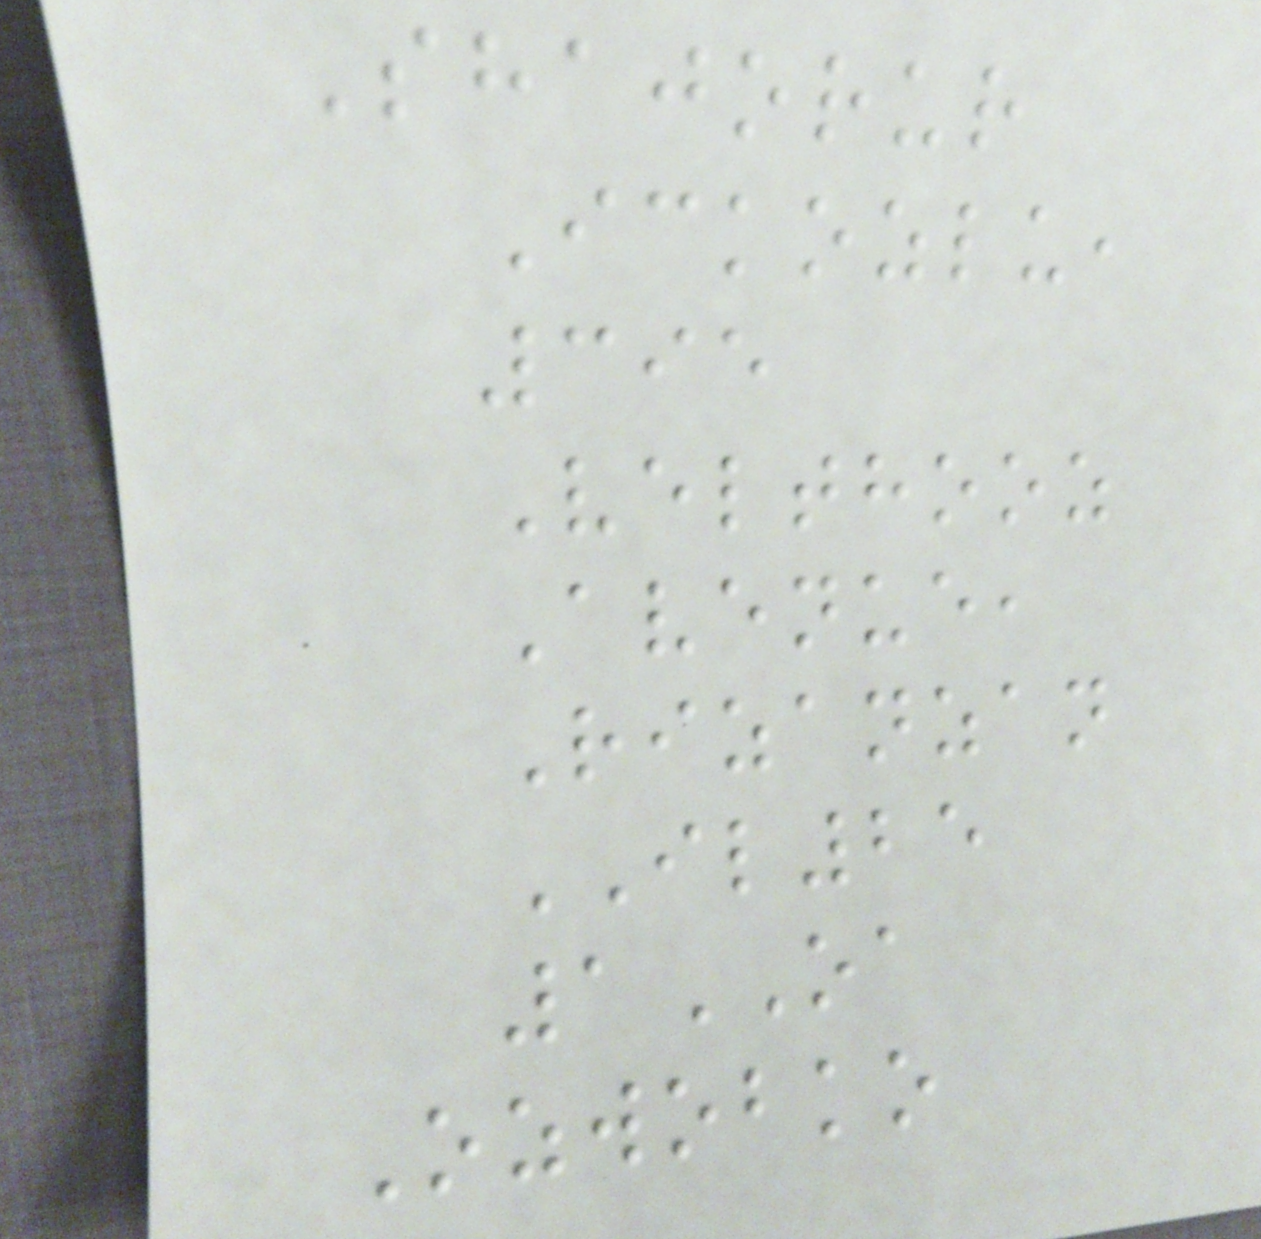Shajorur
Ickozlu,
395
Velthooz
Avenue,
Rizanzan
IL25
1OA
Ozwobko
